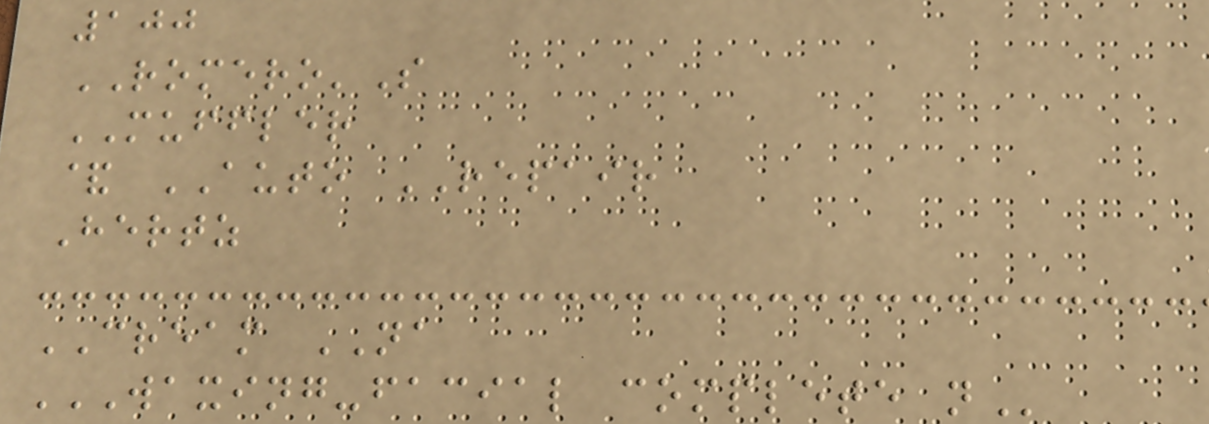100
ROMERO'S
MUFFLER
& AUTO REPAIR
Hertz
CREAM NA
WAXING-FACIAL COMPLETE N
